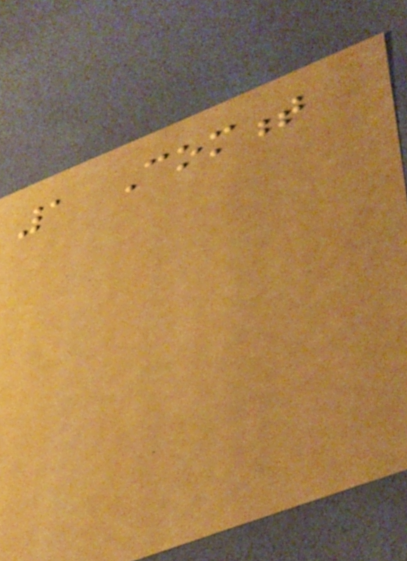1 Comment
